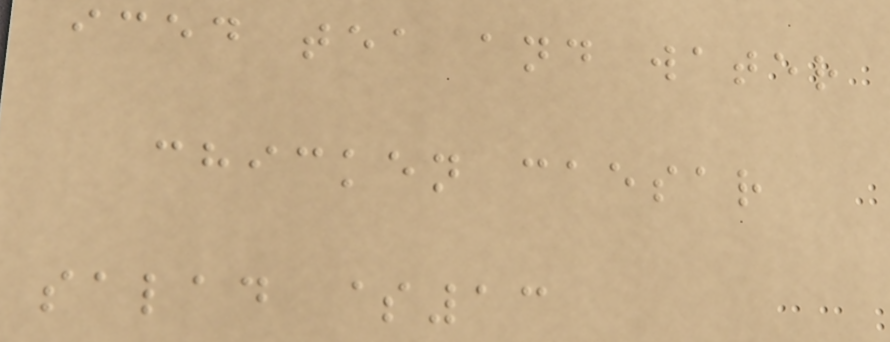iced tea and water
chicken caesar
salad $13
